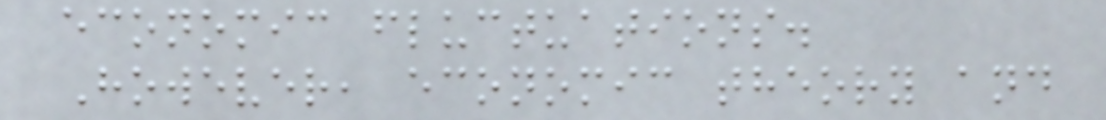economic fluctuations.
However, economic theory and
